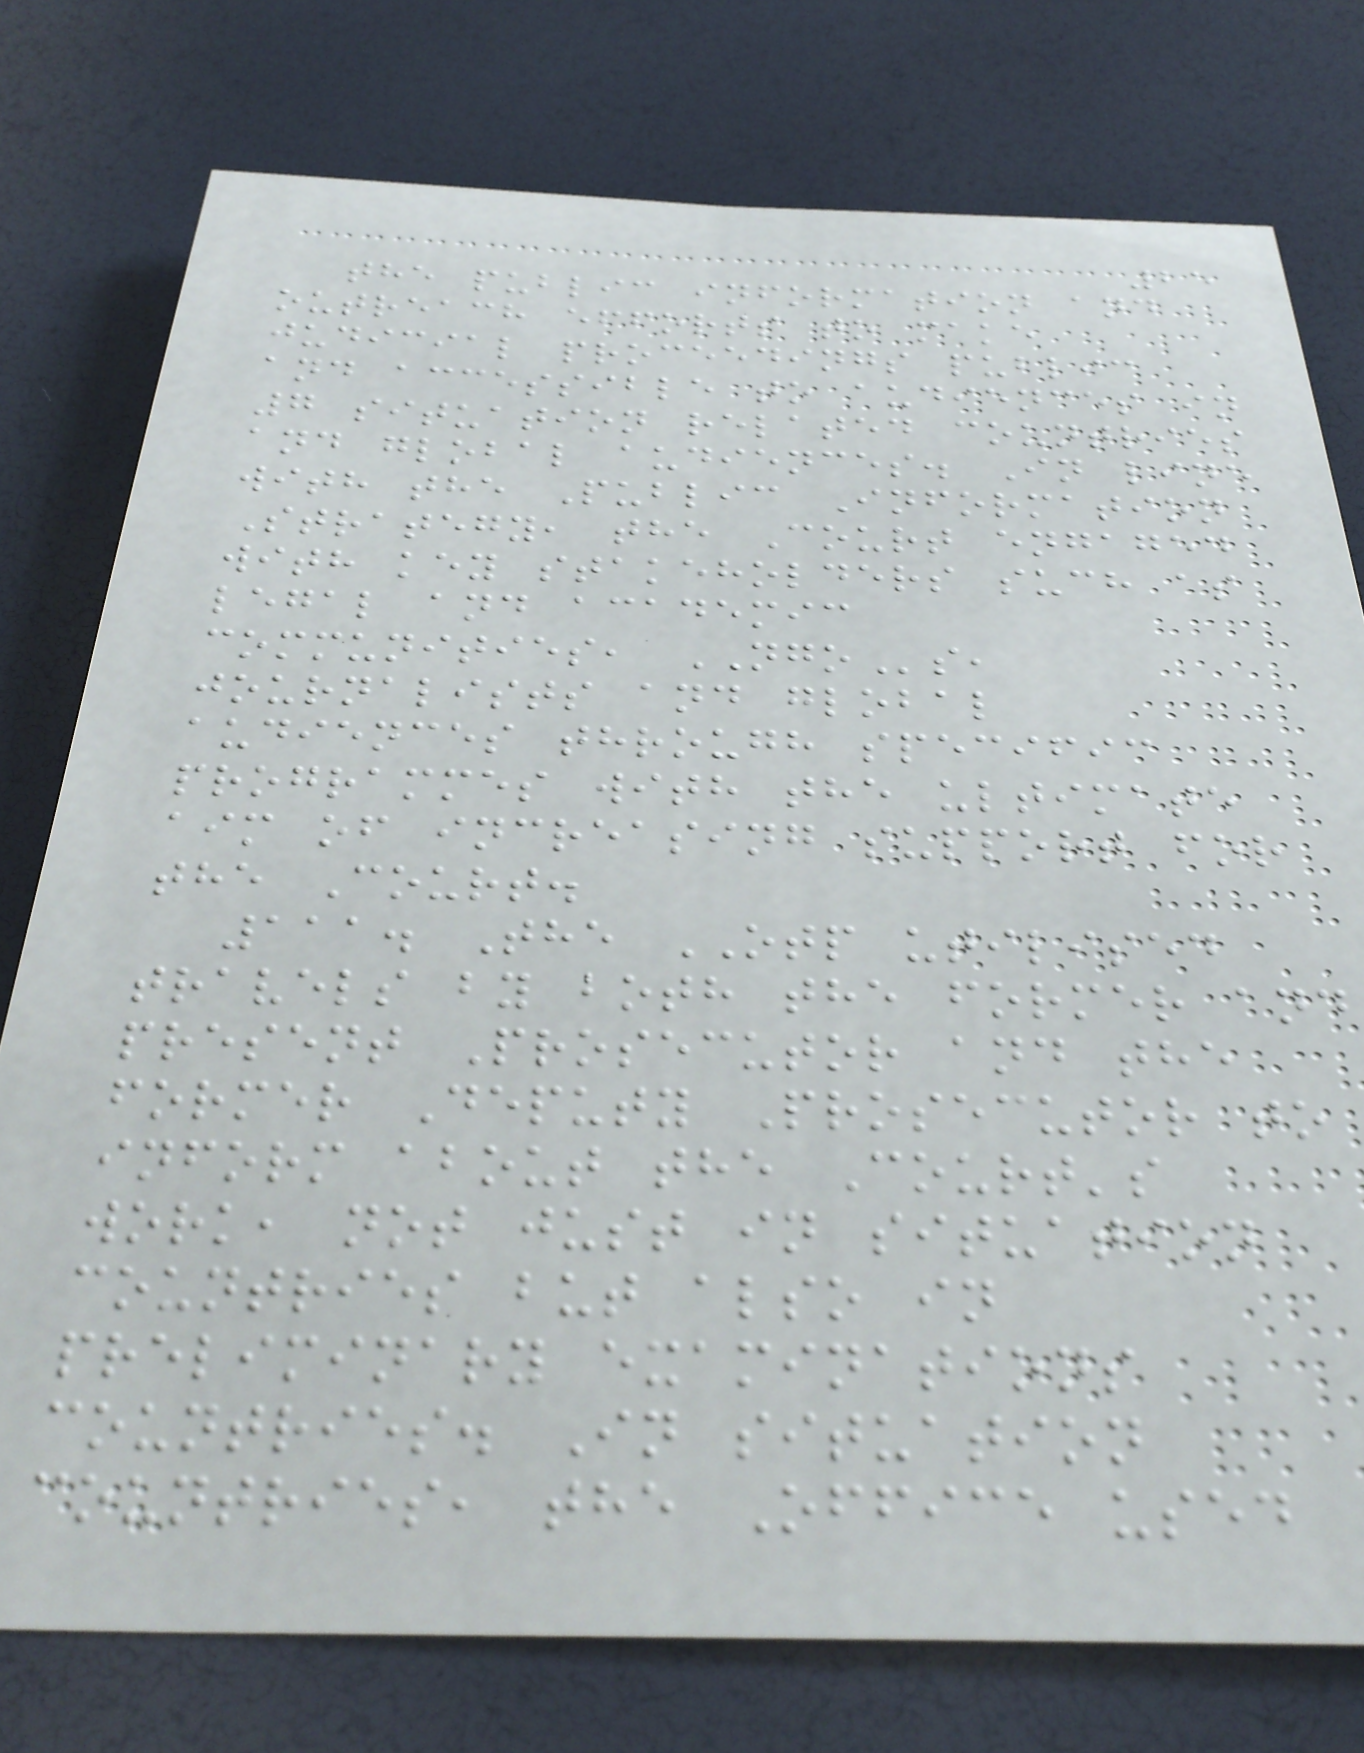25
the public information and
outreach efforts to make
judicial proceedings public
and accessible to audiences in
7 situation related countries
and global audiences. In line
with the Public Information
Strategy, the Court engaged
with key stakeholders such as
legal and academic
communities, NGOs,
journalists and global
audiences through specific
programmes with the ultimate
aim of increasing support for
the Court.
111. The OTP utilised
travels by both the former and
present Prosecutor and the
former Deputy Prosecutor to
inform about the Court's
work, not just in situation
countries but also in
preliminary examinations
countries. In situation
countries, the Office used
